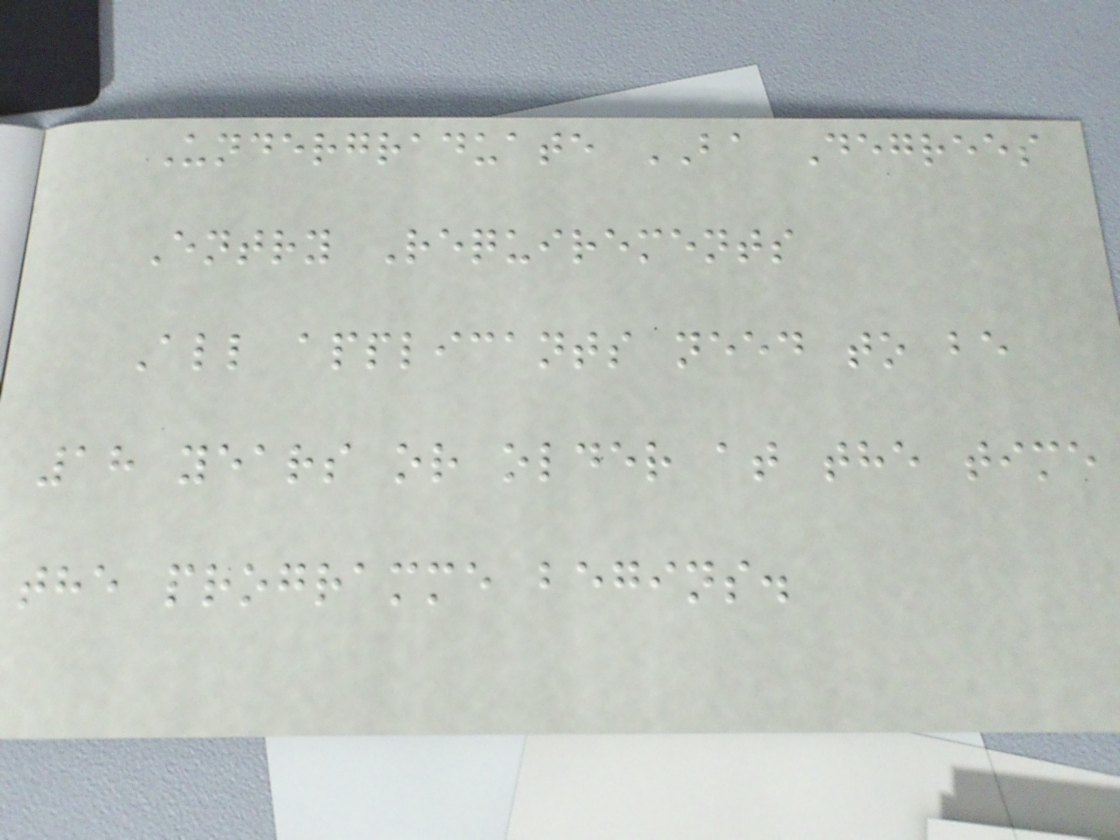Undergraduate BA Degrees
Entry Requirements
All applicants need to be
18 years or older at the time
the programme begins.
